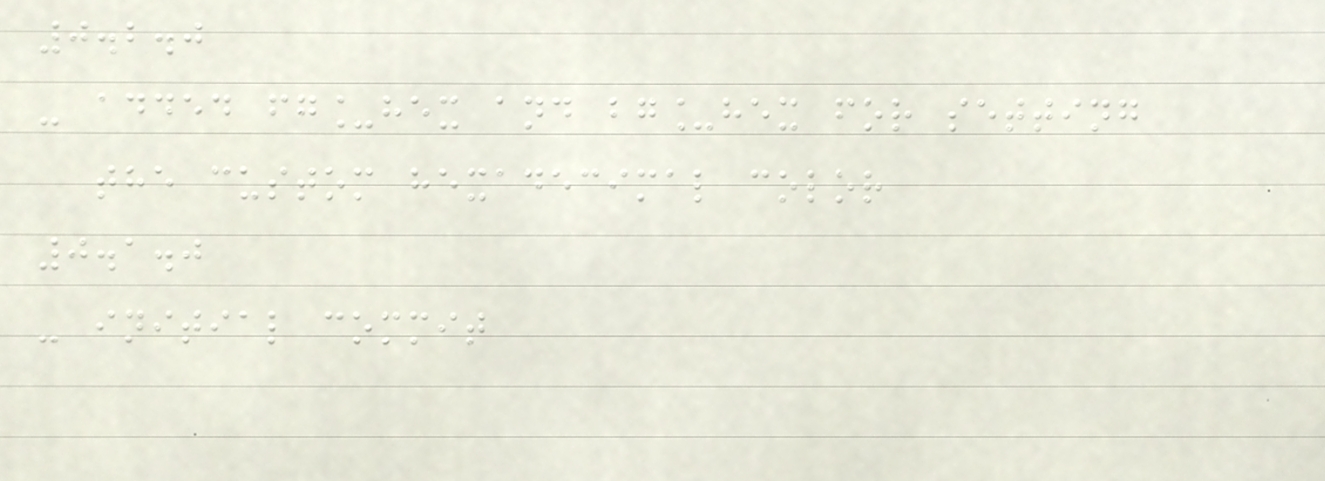0.2.0
- added fg_hex and bg_hex for setting
the custom hexadecimal color
0.1.0
- initial commit
